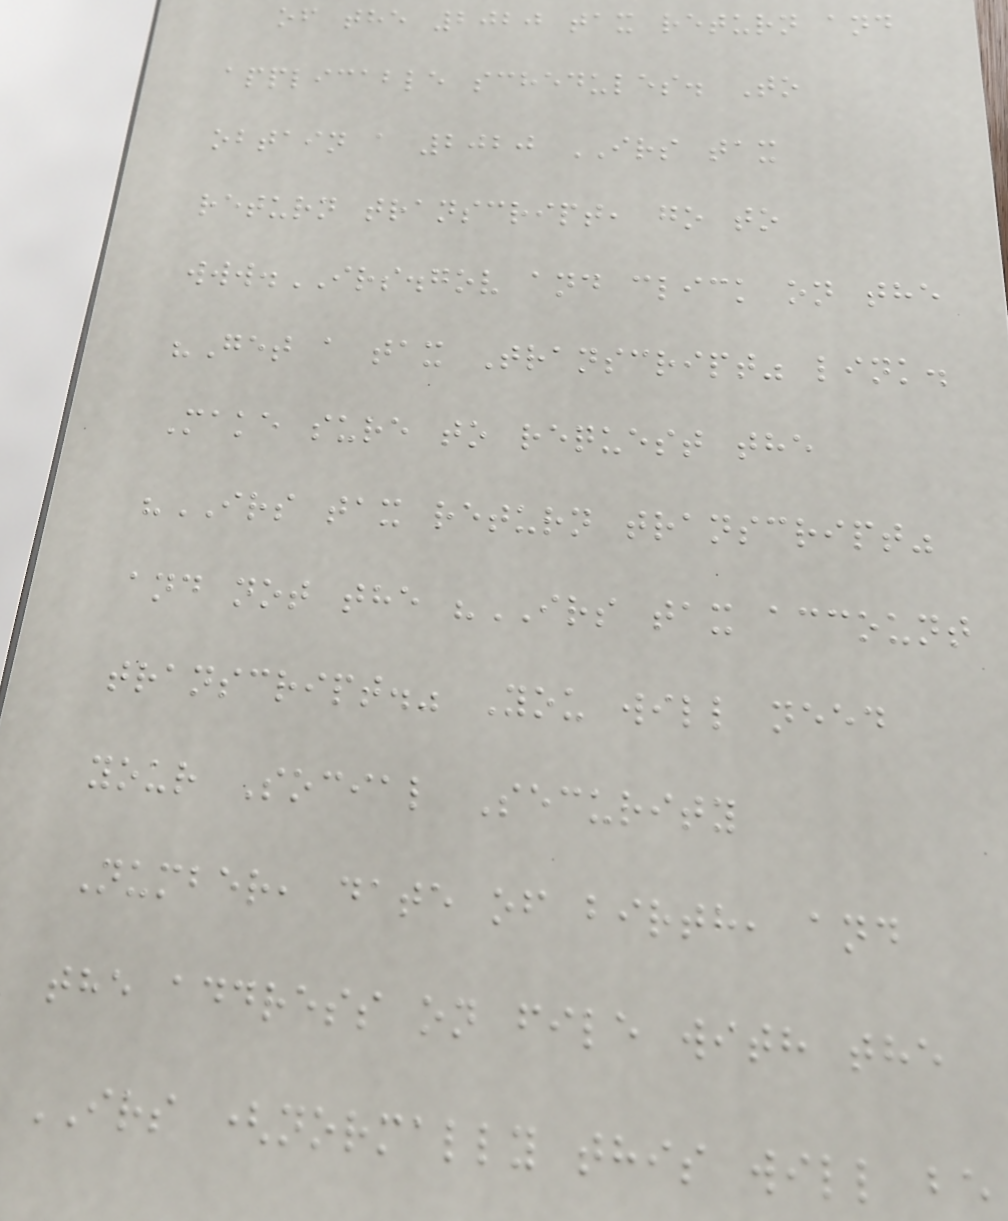of the 2020 tax return and
applicable schedules. To
obtain a 2020 IRS tax
return transcript, go to
www.IRS.gov and click on the
"Get a tax Transcript" link.
Make sure to request the
"IRS tax return transcript"
and not the "IRS tax account
transcript." You will need
your Social Security
Number, date of birth, and
the address on file with the
IRS (normally this will be
